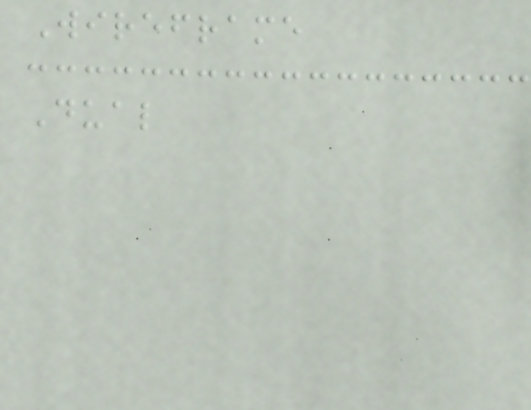Wireframe
Dual
